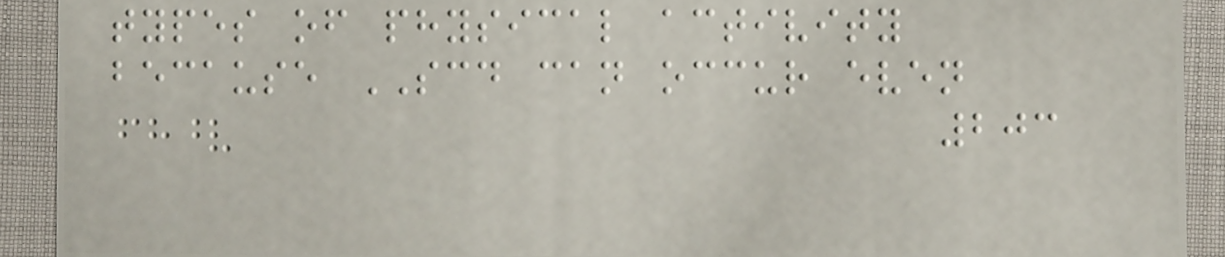types of physical activity
because SCD can occur even
203
